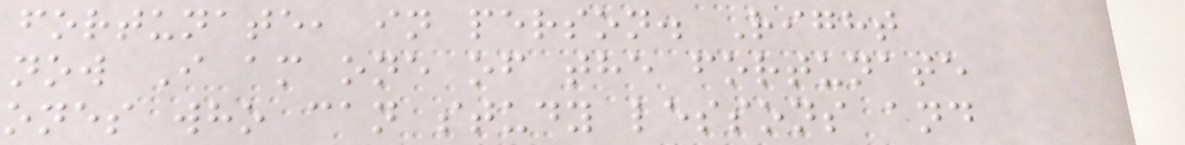fortunate, in person. Right
now I am one of the fortunate
ones who can study lessons and
